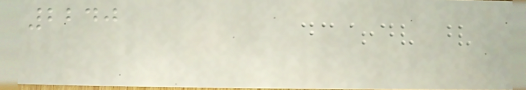2240
